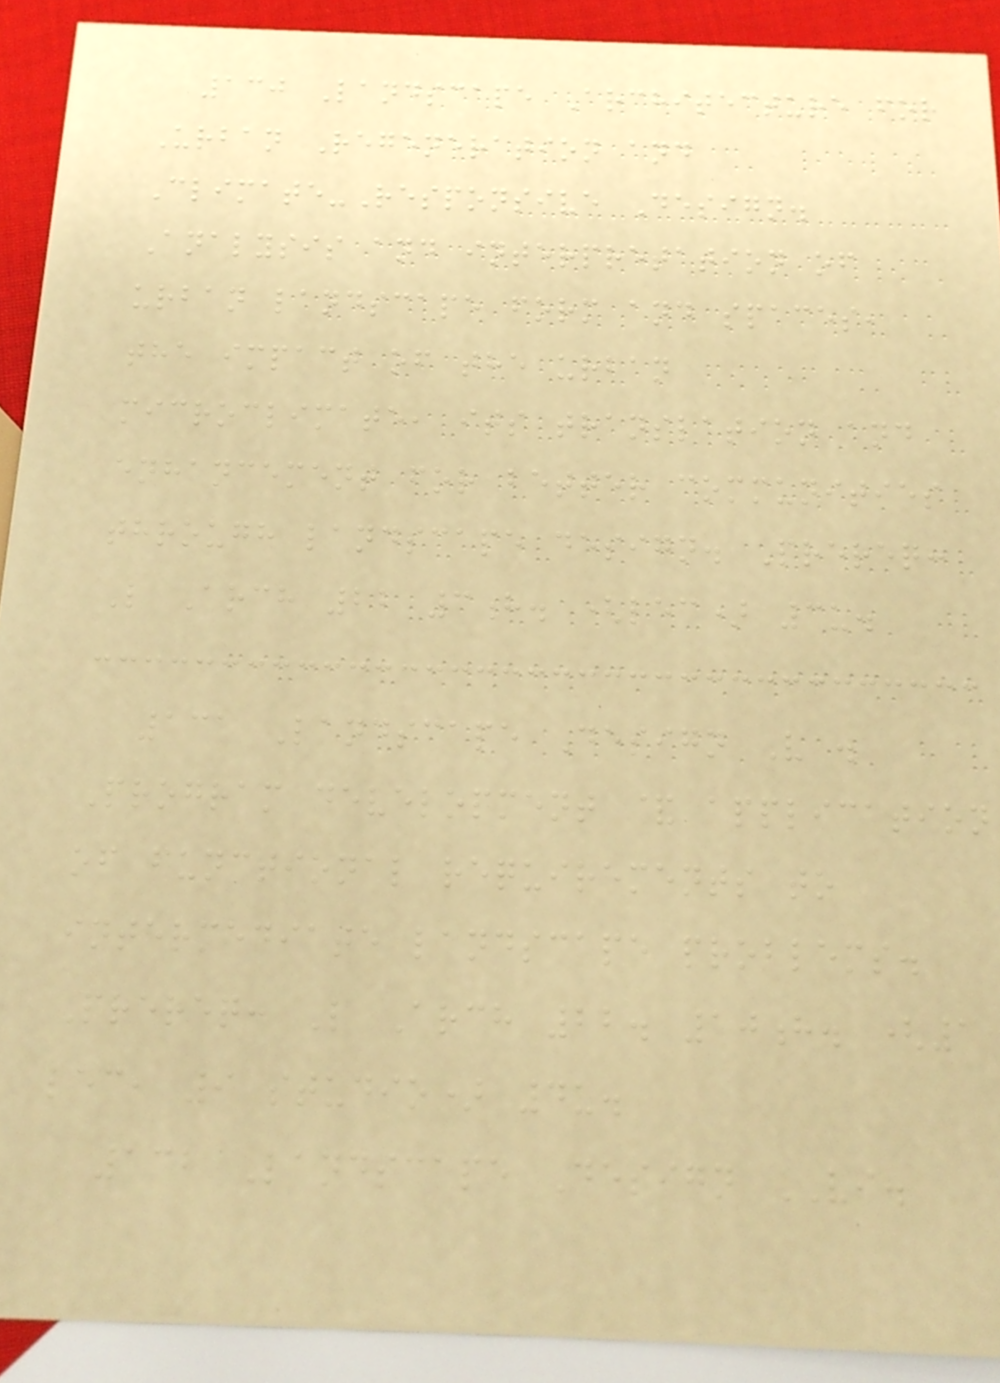130 Landscape Architecture for
Urban Regeneration and
Climate-Responsive Design.
Analysis and interpretation of
urban landscape form and spaces,
the impact of the urban
microclimate, its translation and
enhancement for better communities
through landscape design. Prereq:
L Arch 22 3h. (lec) 3u.
131 Landscape Design V .
Program development & application
of functional requirements to
intermediate landscape problems.
Prereq: L Arch 22. 10h. (1
lec, 9 studio) 4u.
132 Landscape Design VI.
